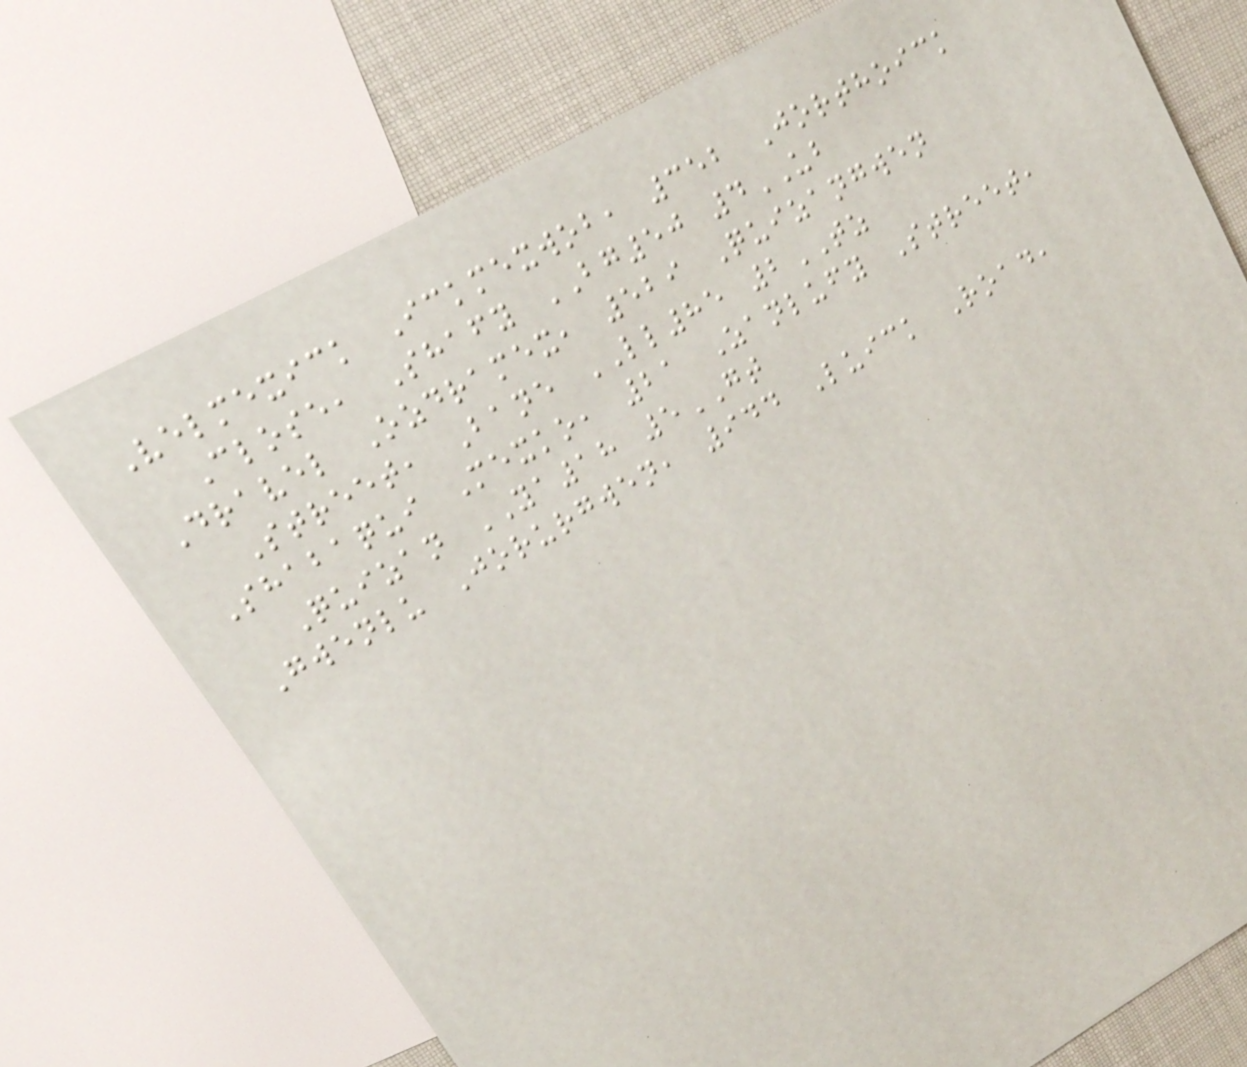Velmexick Ickmexwob, 352 Jorthoick
Close, Shafy BG50 4UB
Dravel Ozdramex, 529 Quizangwen
Street, Bane LL85 2TZ
Shabaqui Mexko, 21 Zanlufy Street,
Quizan YA18 5GT
Gwenlu Jorurgwen, 944 Luick Road,
